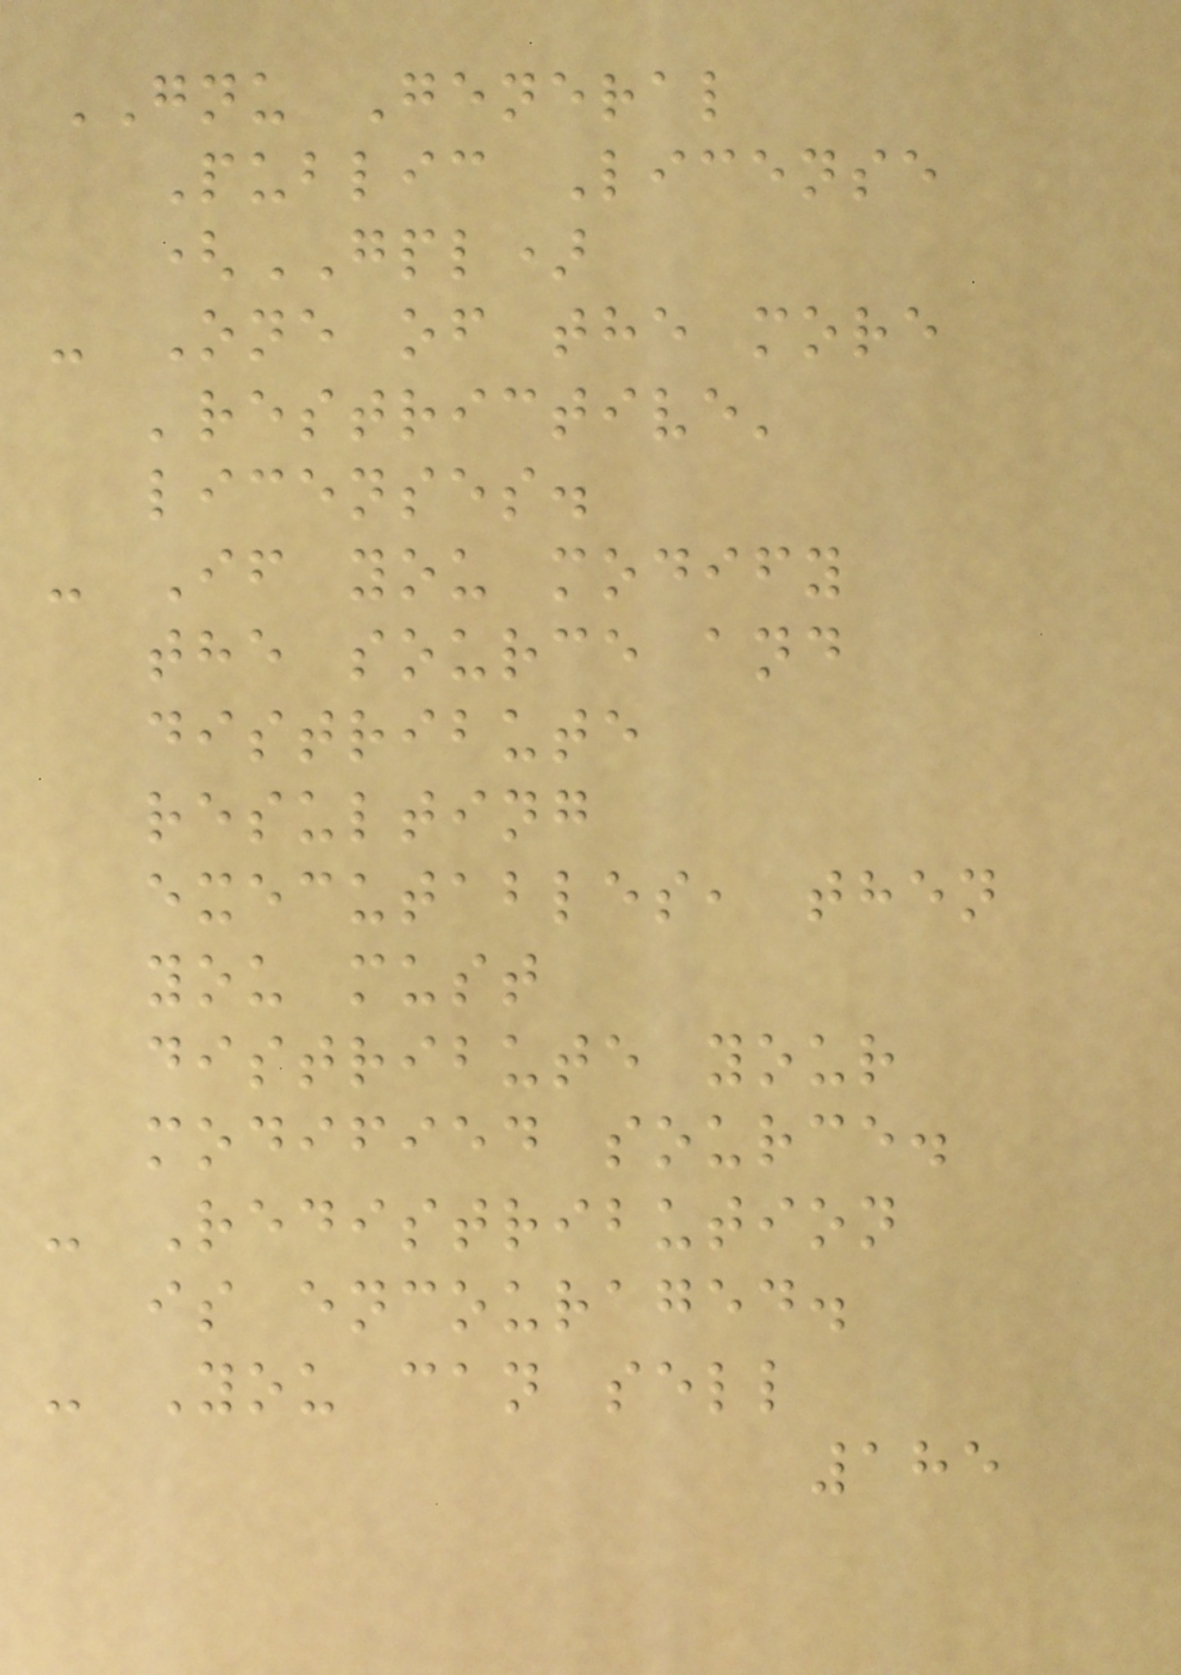GNU General
Public License
(GPL)
- One of the more
'restrictive'
licenses.
- If you modify
the source and
distribute
resulting
executables, then
you must
distribute your
modified source.
- Redistribution
is encouraged.
- You can sell
185
